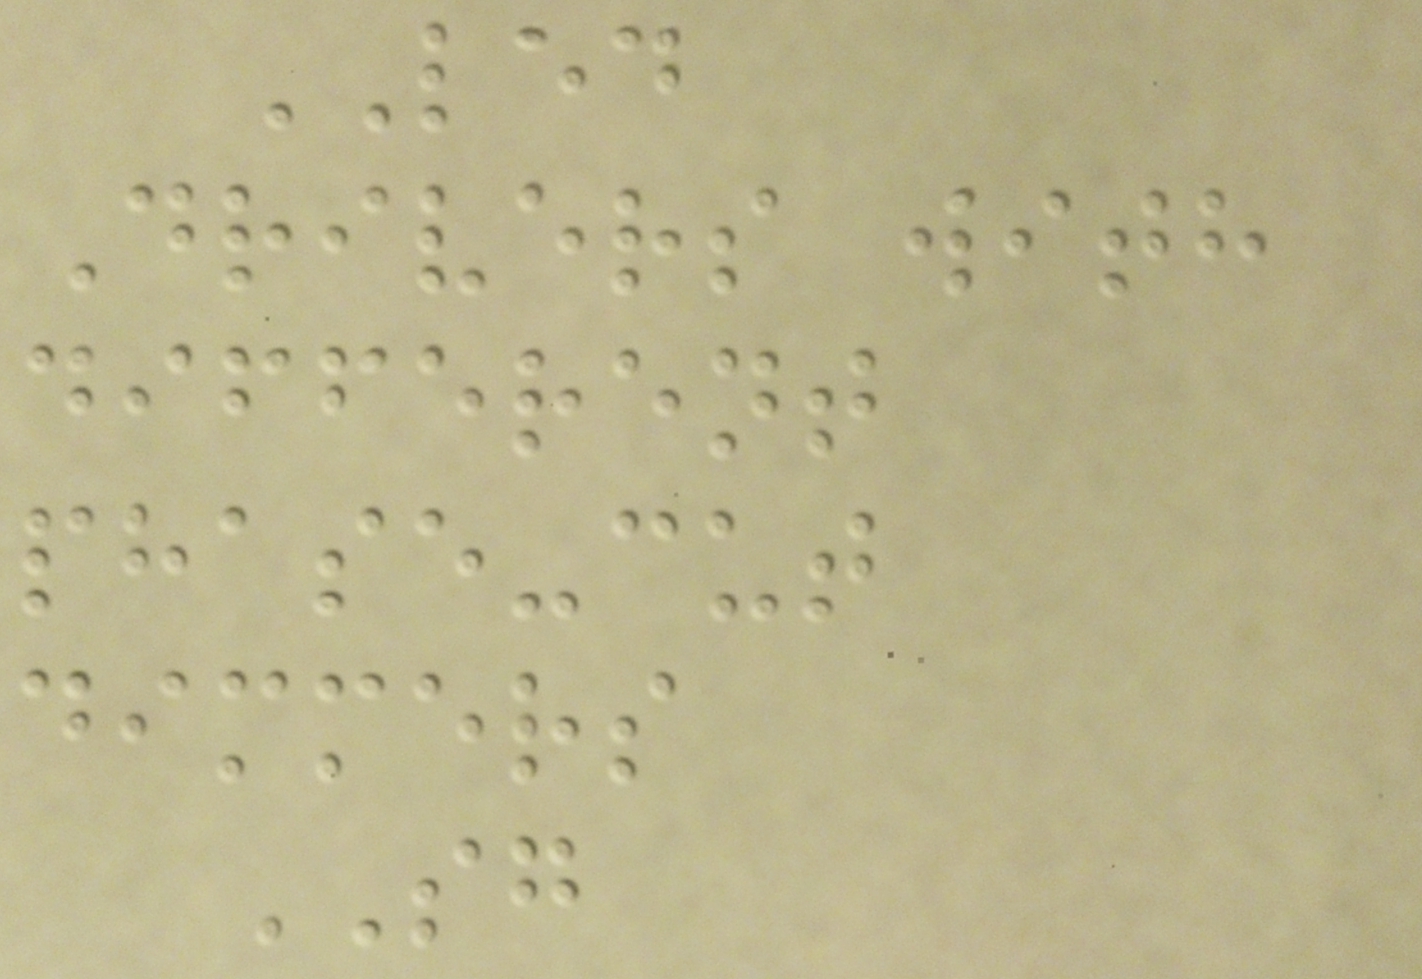LED
Drivers with
different
phase-cut
dimmers
SG
